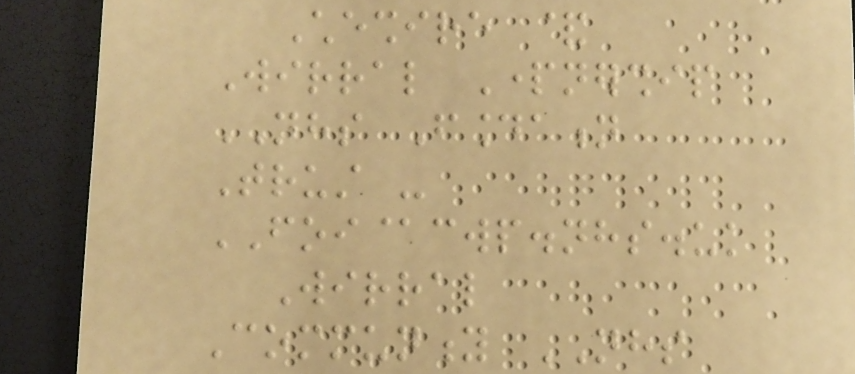Cheshire &
Wirral Partnership
NHS Foundation
Trust -
FOI@cwp.nhs.uk
Wirral
Community NHS
